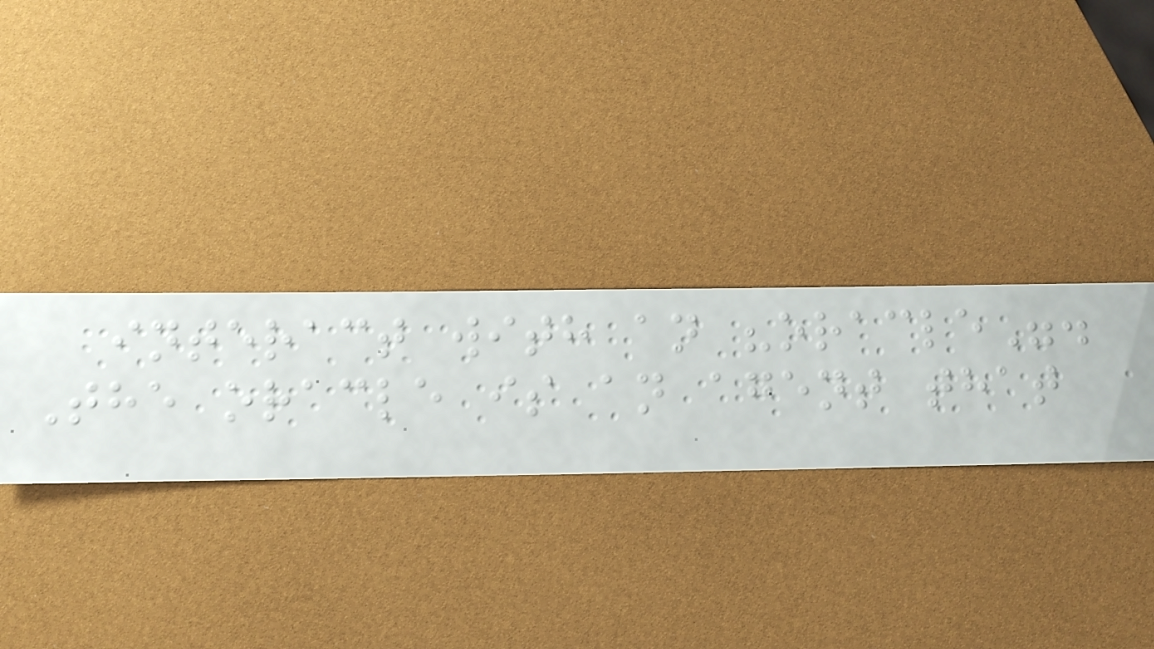interact with an "oracle".
The oracle is an agent that
